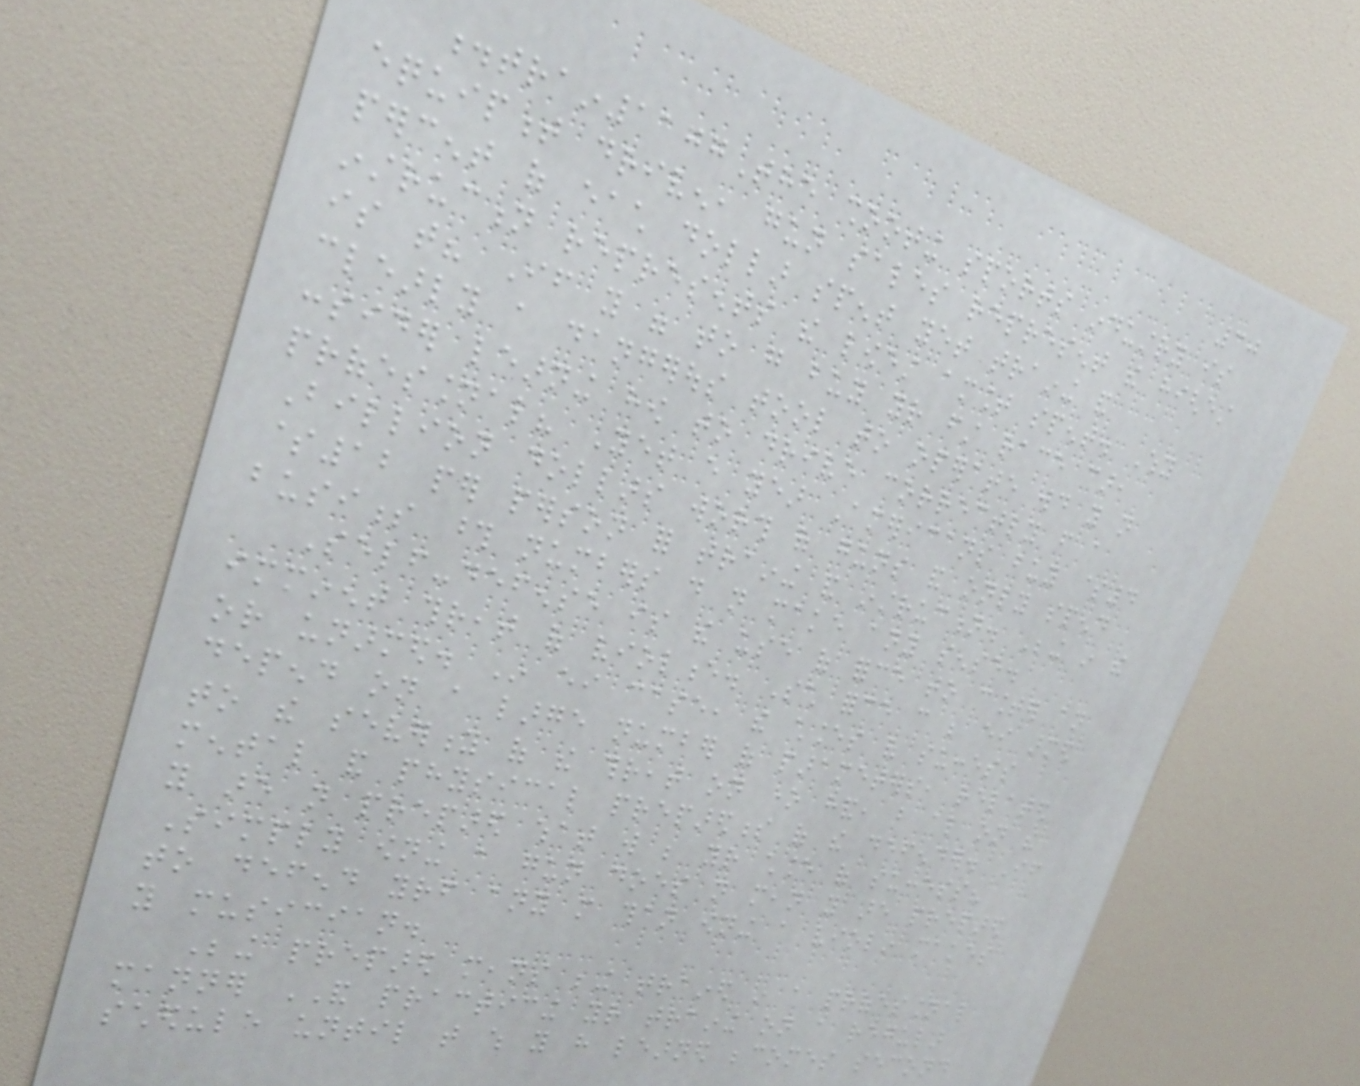30
.train1177The shooting sports industry is
equipment driven, gun sales represent the highest
percent of each dollar spent yet training and
instruction represents the lowest amount spent. Why
is that? If you were to go buy your first race car,
clearly a dangerous tool to operate would you not
consider learning how to drive correctly from a
professional? Yet every year Americans buy $4
Billion dollars worth of guns and only spend
$12 per person for training and instruction. Being in the
business those numbers do not make any sense.
Self-defense is the use of force to counter an
imminent threat of violence. Such force can be either armed
or unarmed. In either case, the chances of success
depend on a large number of parameters, related
to the severity of the threat on one hand, but also on the
mental and physical preparedness of the defender. If
you are not prepared what will be your chance of success?
Simply owning a gun does not mean you are prepared
to defend yourself any more than owning a violin makes
you musician.
Being prepared means being trained in a professional
manner AND practicing your training on a regular
schedule until that which you have learned becomes second
